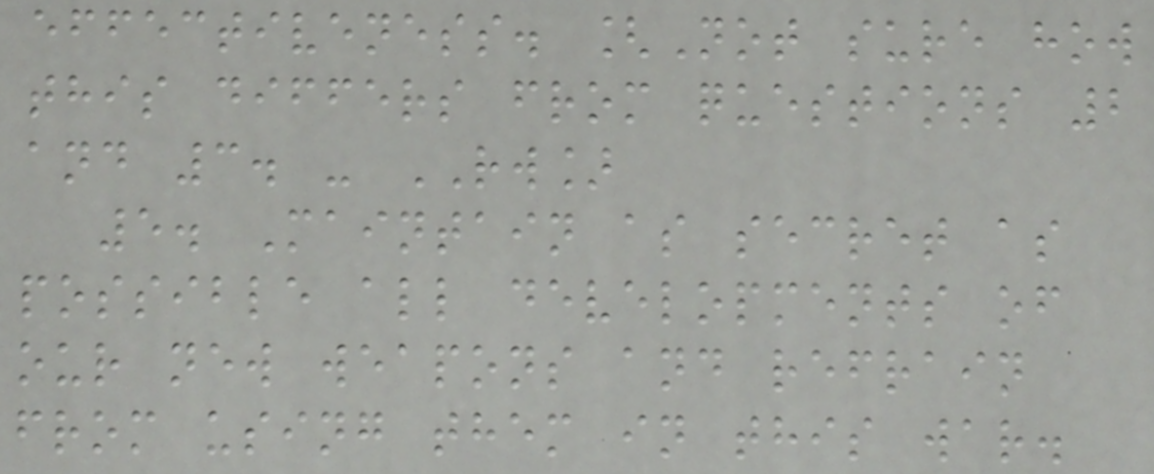effectiveness. [Not sure how
this differs from questions 2
and 3. - RW]
5. Maintain as secret as
possible all developments of
our new weapons and refrain
from using them in this war.
